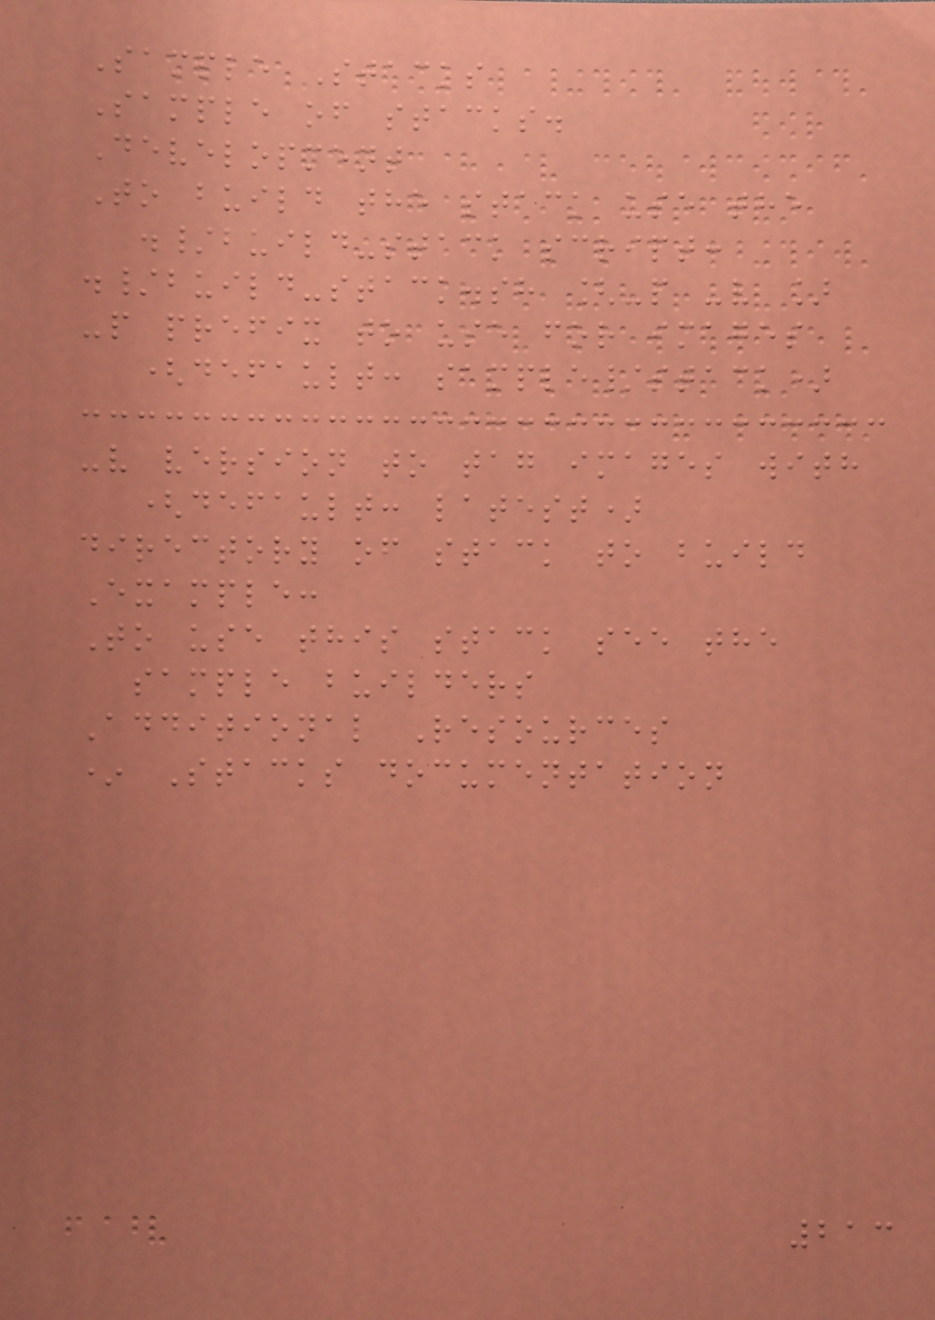Sample Stacks
Sample of stacks.
Development
To build the stack use the
./build-stack script:
./build-stack.sh [-p -v ]
-p prefix to use for images
(default: sample/stack)
-v version to tag images with
(default: latest)
directory of stack to build
Example:
To use this stack see the
sample builders
Additional Resources
* Stacks documentation
213
